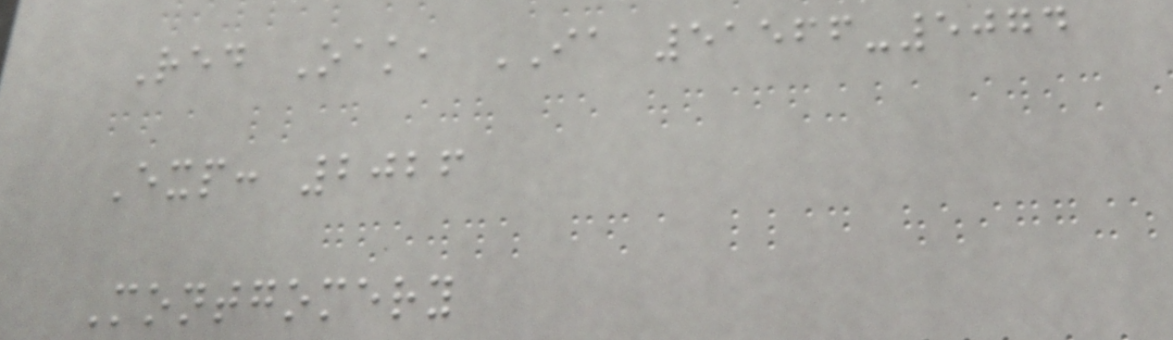Red Oak, IA 51566-5074
Exp: 2026
Montgomery
